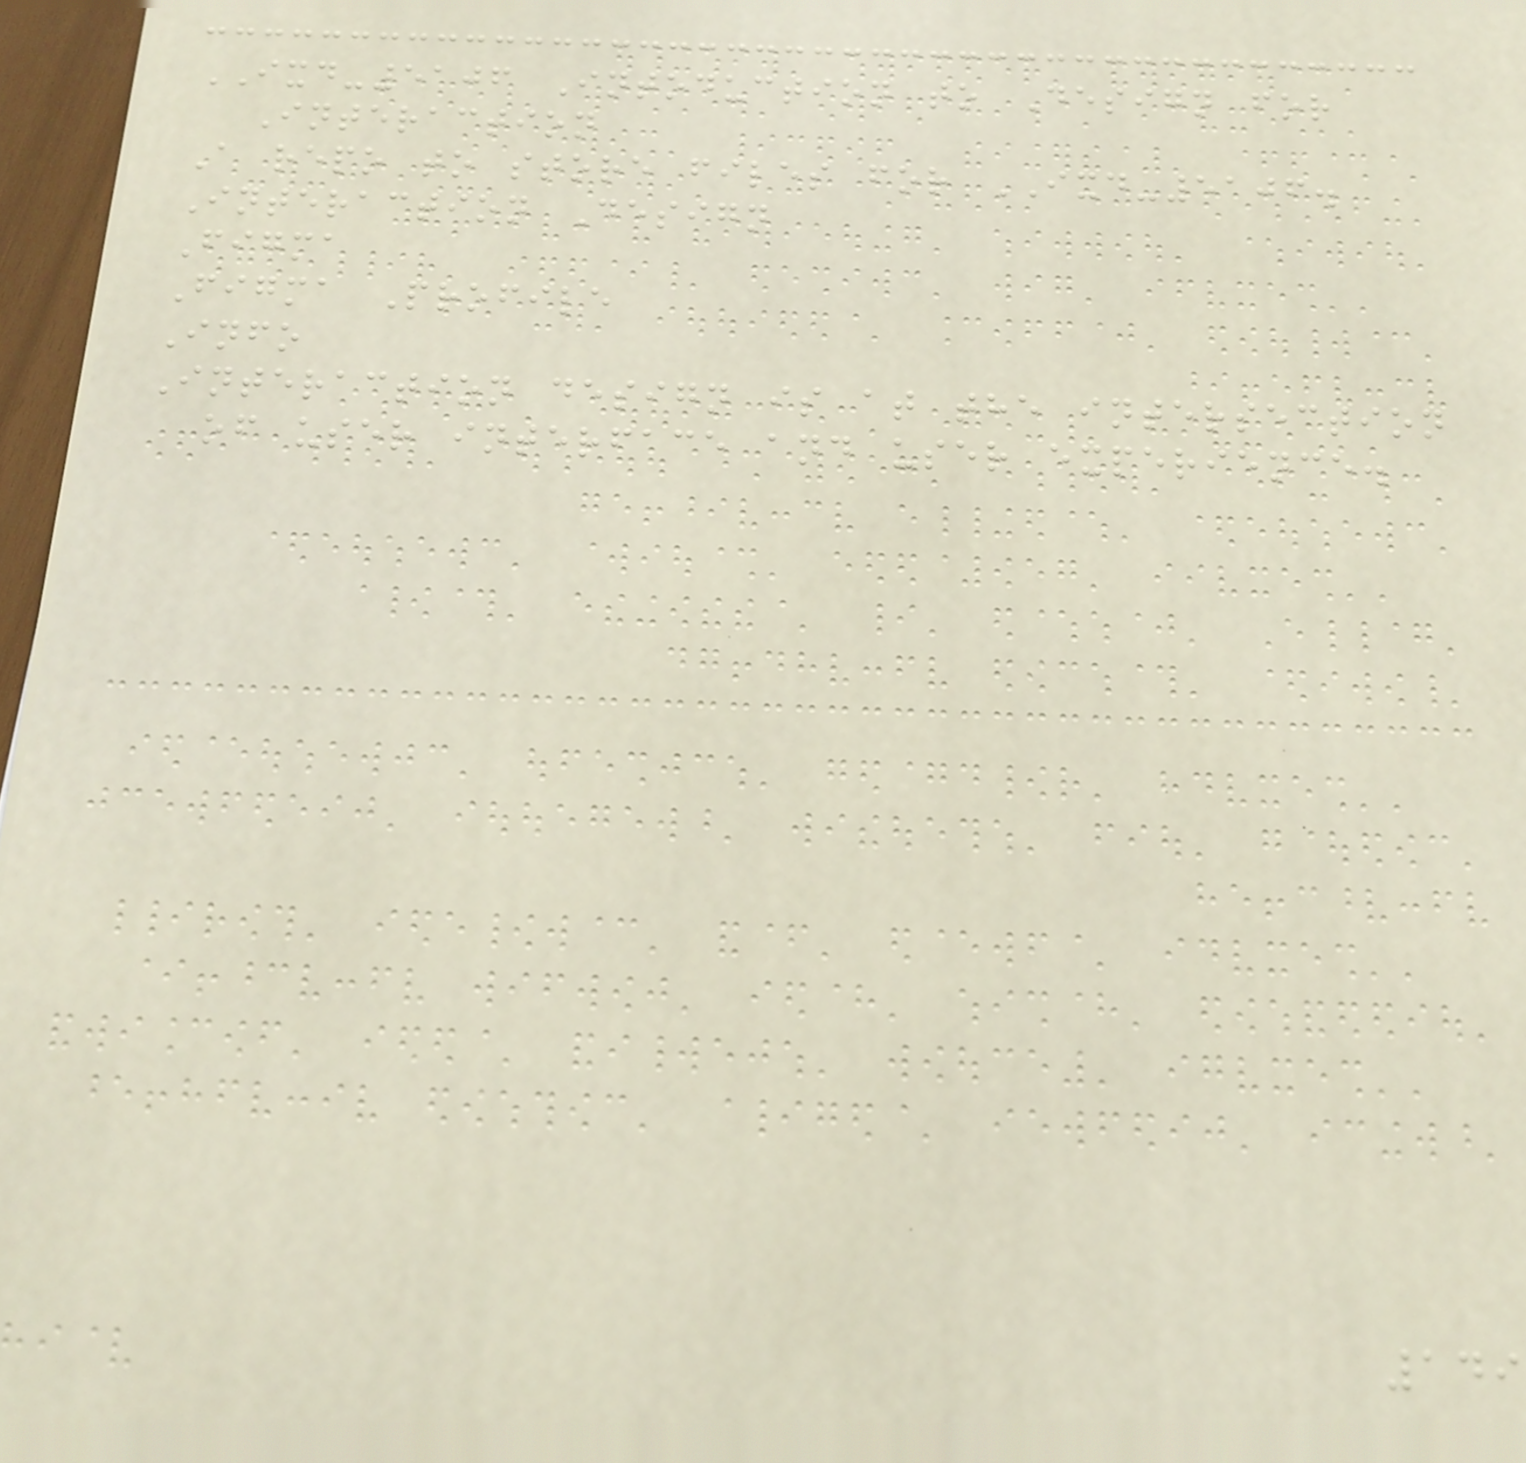IXD-5106 Intoduction to Design for
Interaction
A repo to store files for IXD-5106.
Interaction Design
Figma
Figma Profile
Info
Interaction design is at the intersection
of user interface and user experience.
149
